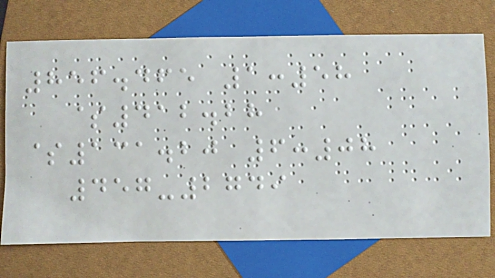856.465 1:58
$412.28
$131.20 6:08
457-2749
